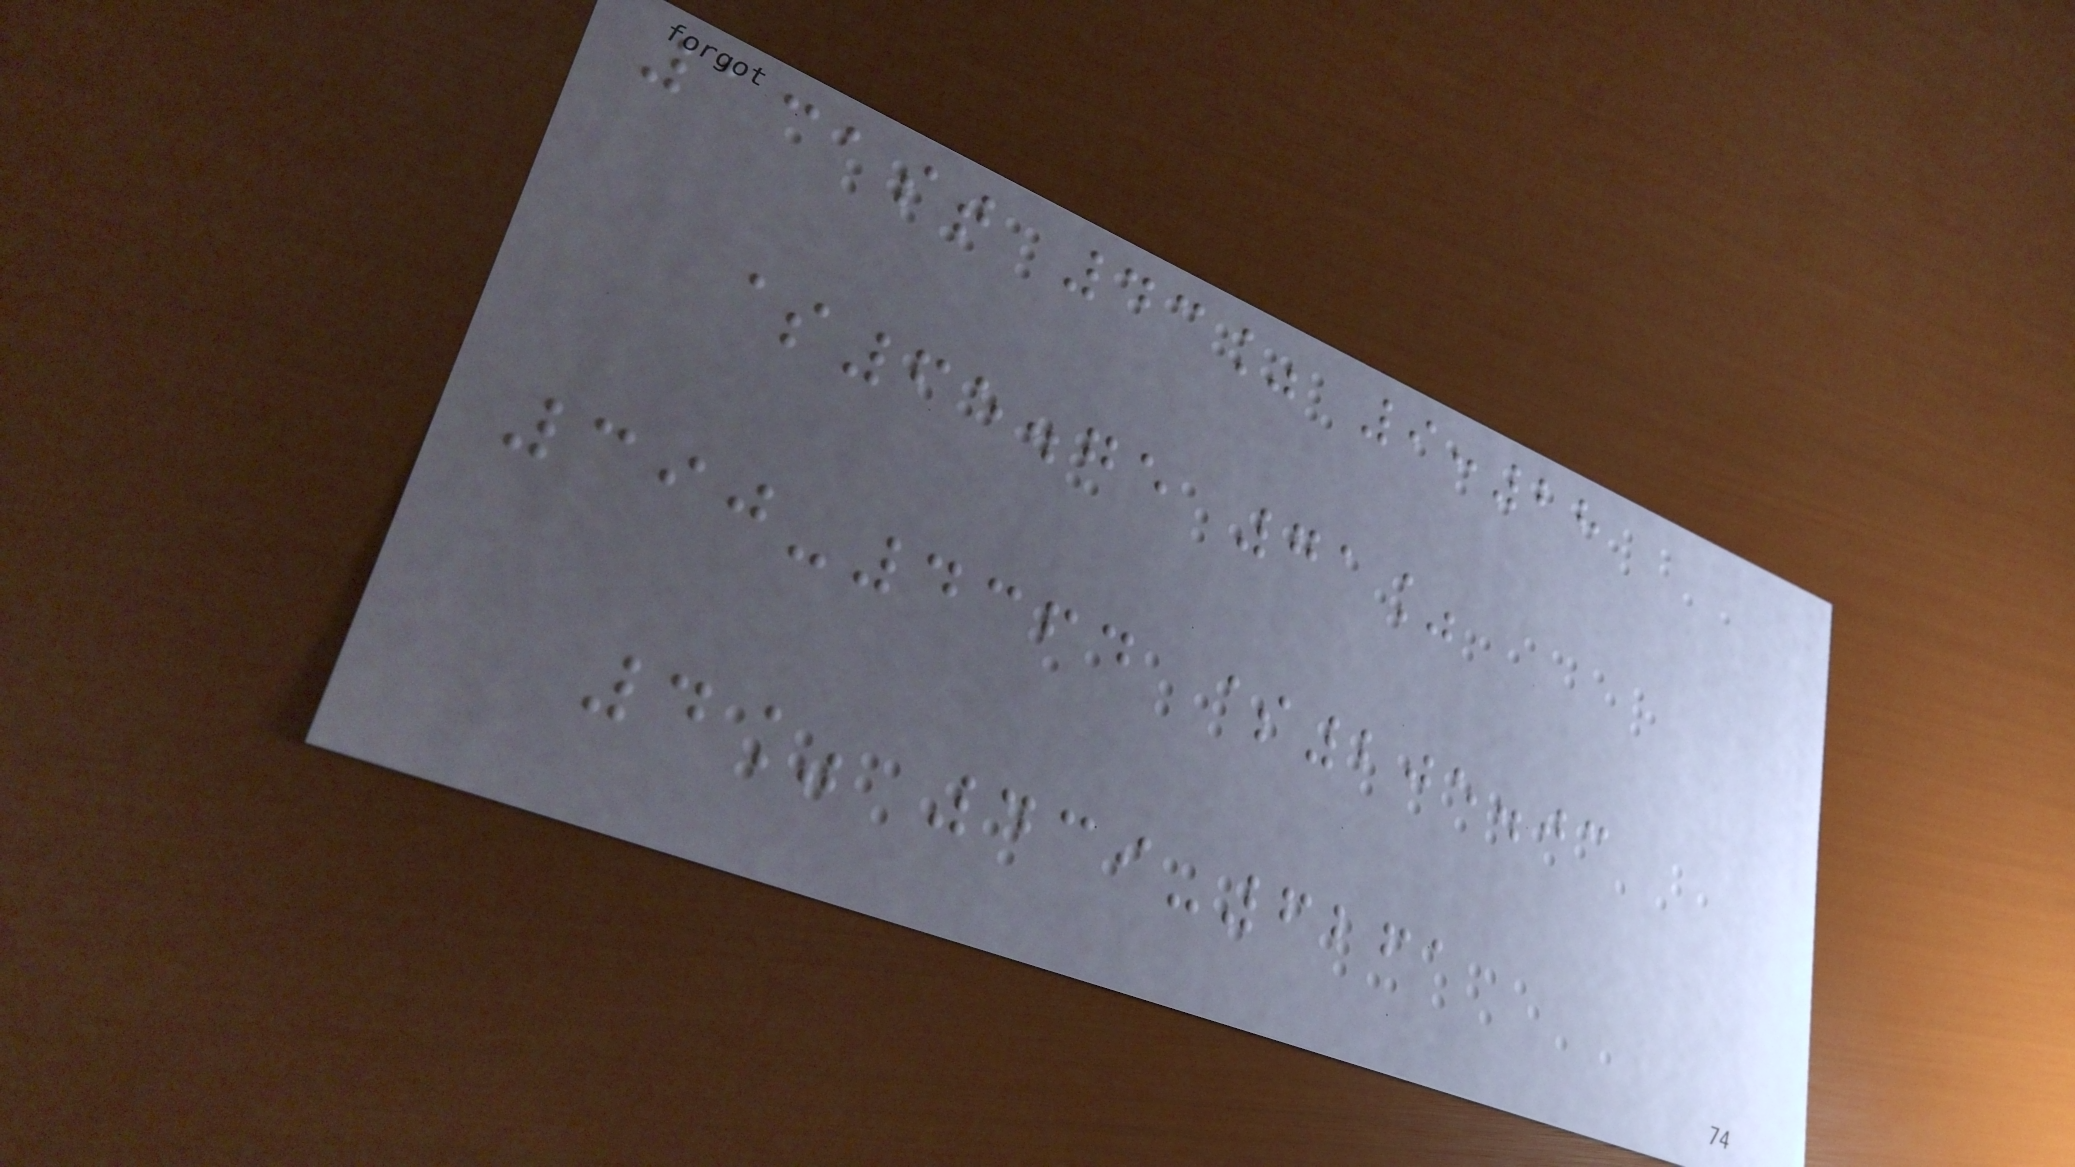131st 43% 9:28
$65.75 71%
390-4364 $205.03
4% 439-6261
